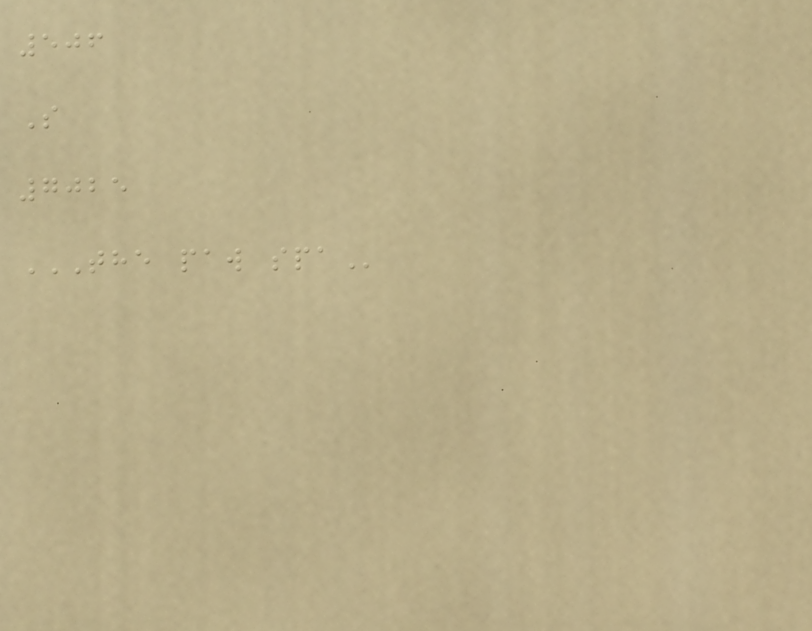506
S
7025
THE PAW SPA
